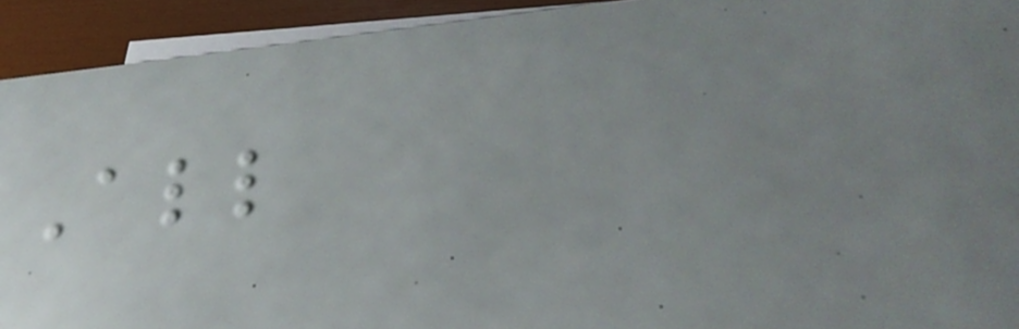All
